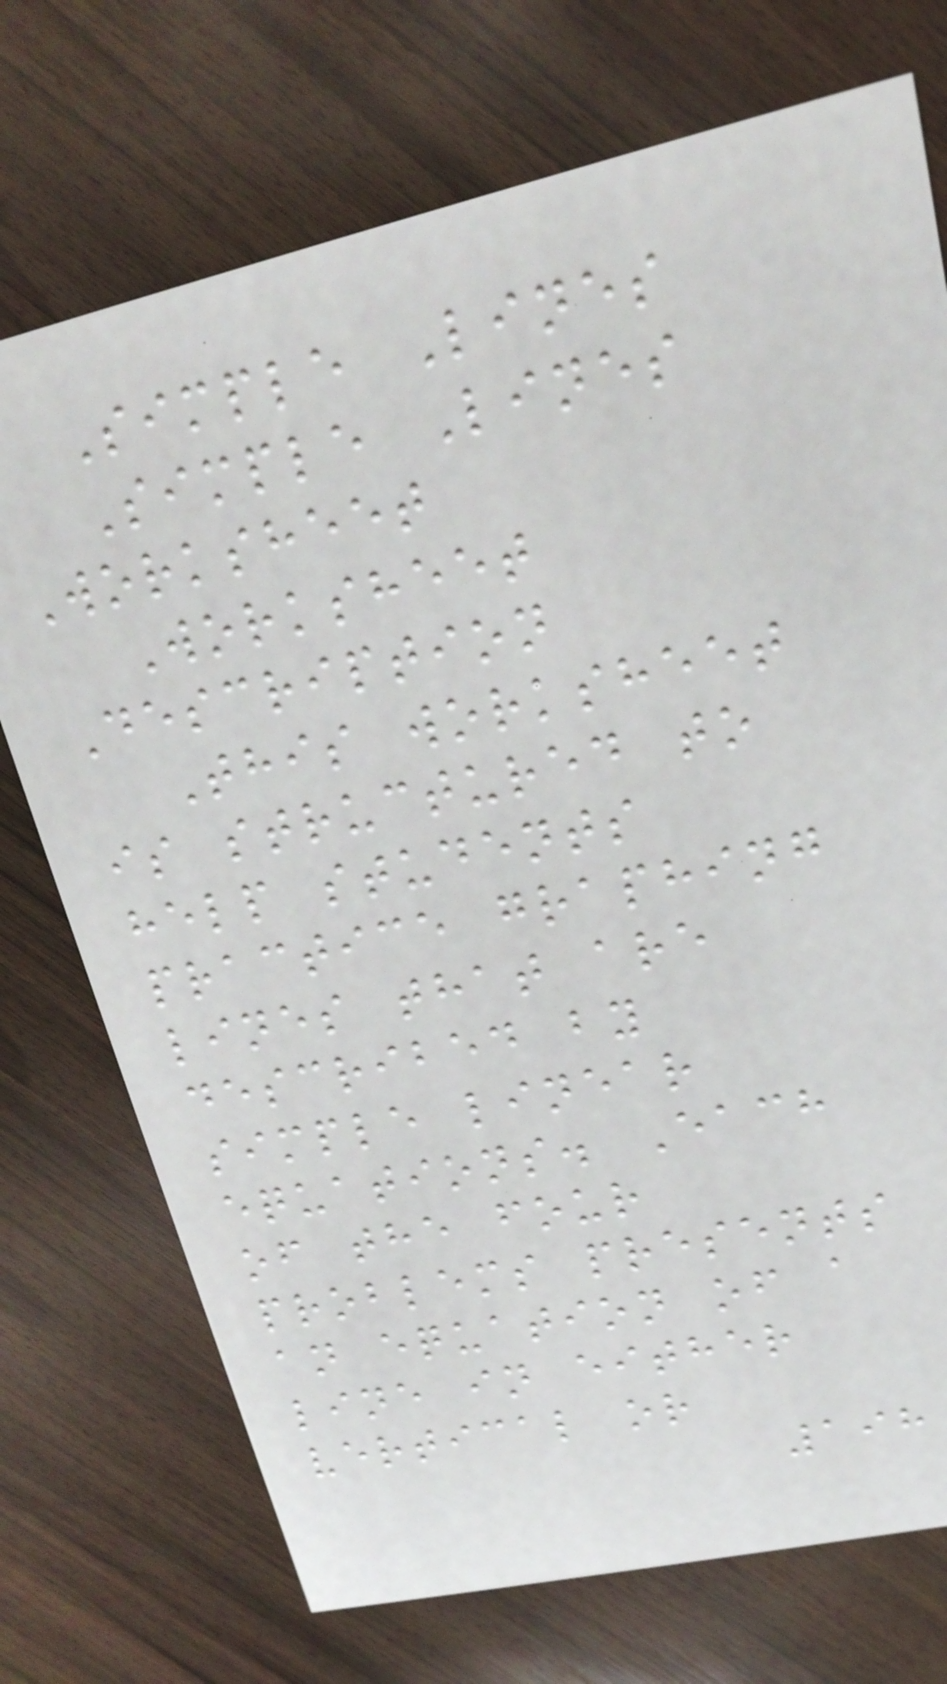Simple Lines
Simple Lines
Worksheet
Worksheet
Description
This worksheet
is structured to
help students
practice graphing
lines that are
described by
simple linear
equations. Each
of the four
problems presents
an equation of a
line in either
vertical or
198
